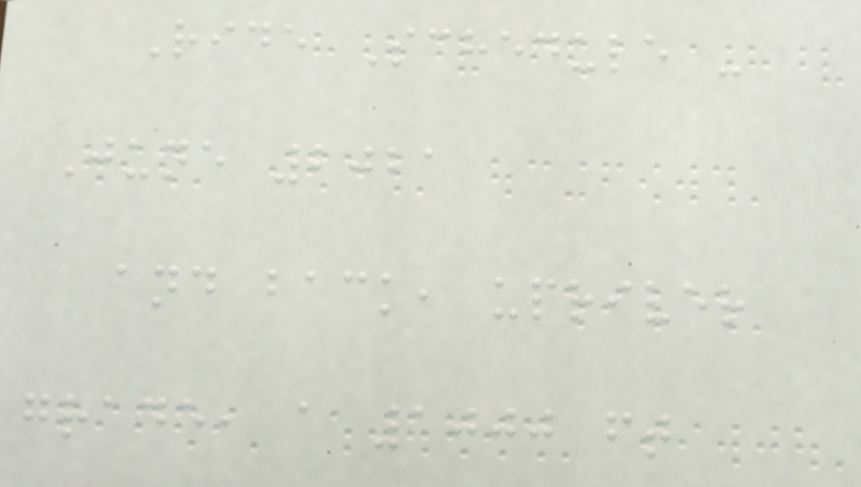Ride Schedule -
June 2021
and back, upriver
grade, a 1000 ft
